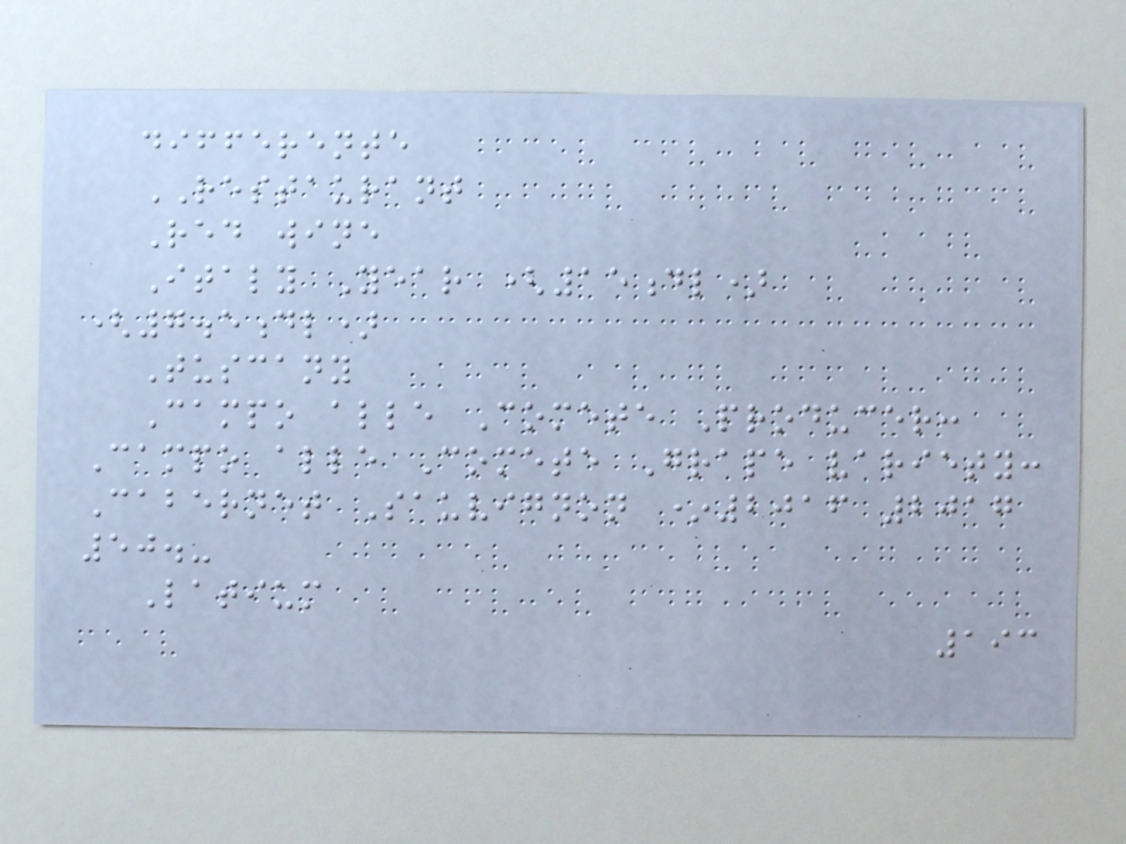differente
RESTAURANT
Red wine
Italy Year (15dl)
(7.5dl)
Tuscany
Campo alle Comete Producer:
Campo alle Comete Grape variety:
Cabernet Sauvignon *2016 2017
50.-
Latium
193
